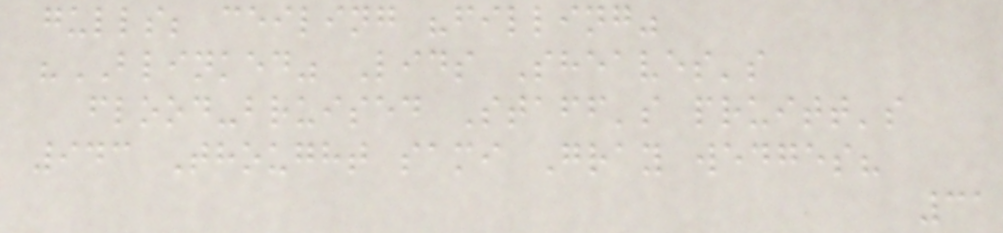gulls; ceiling "filling"
"BLINKED" Lids Sheaves's
flood-bruised Staff's pruitt's
943 Thought sami Gray wedges?
31
